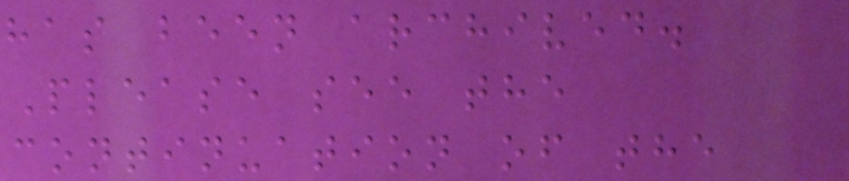has been archived.
Please see the
continuation of the
